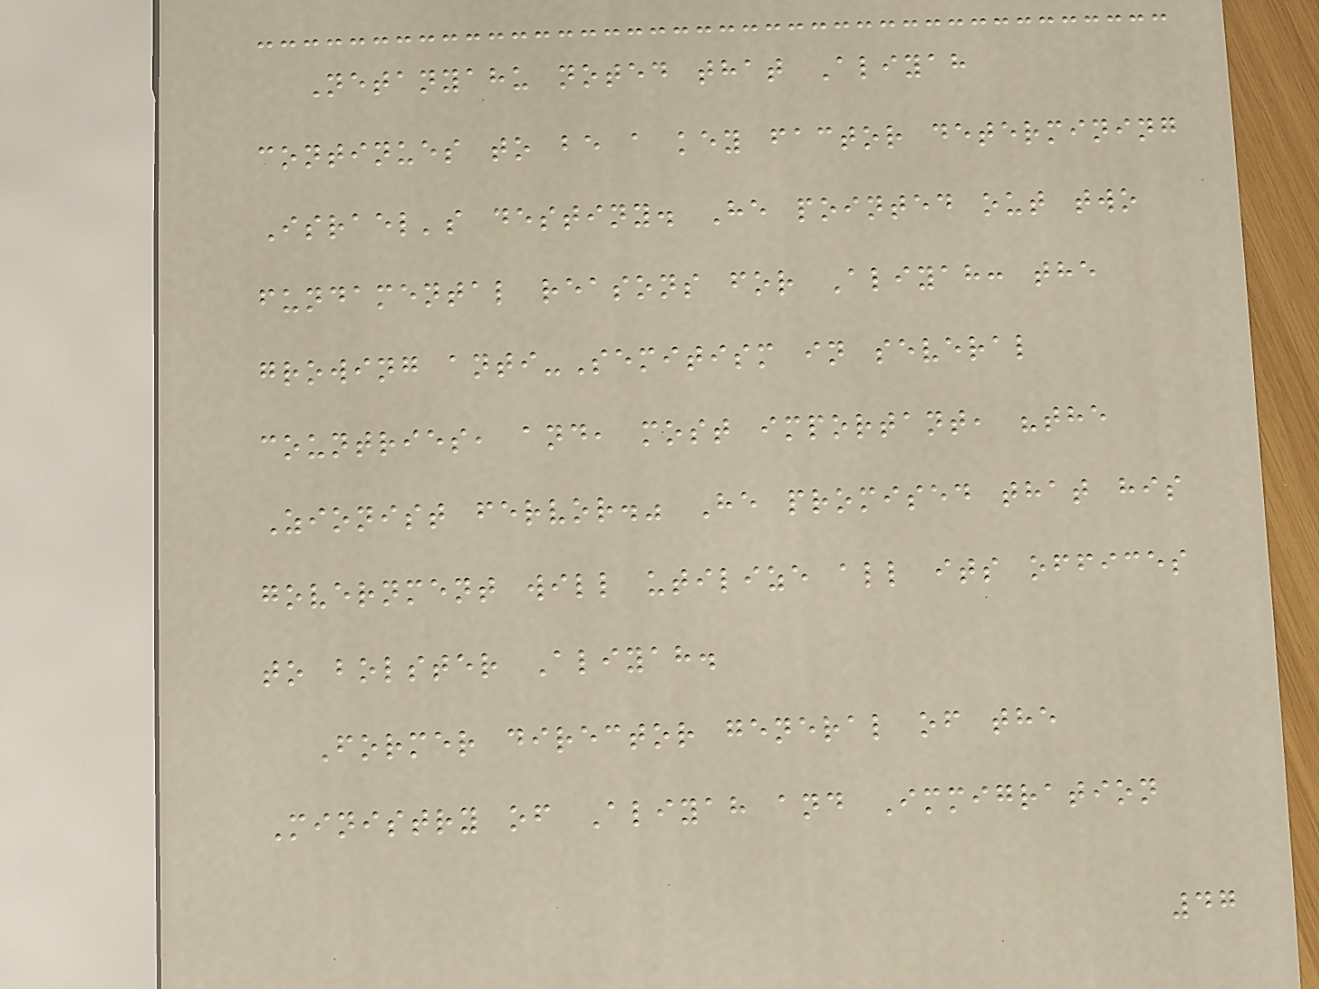Netanyahu noted that Aliyah
continues to be a key factor determining
Israel's destiny. He pointed out two
fundamental reasons for Aliyah: the
growing anti-Semitism in several
countries, and, most important, "the
Zionist fervor." He promised that his
government will utilize all its offices
to bolster Aliyah.
Former director general of the
Ministry of Aliyah and Immigration
47
